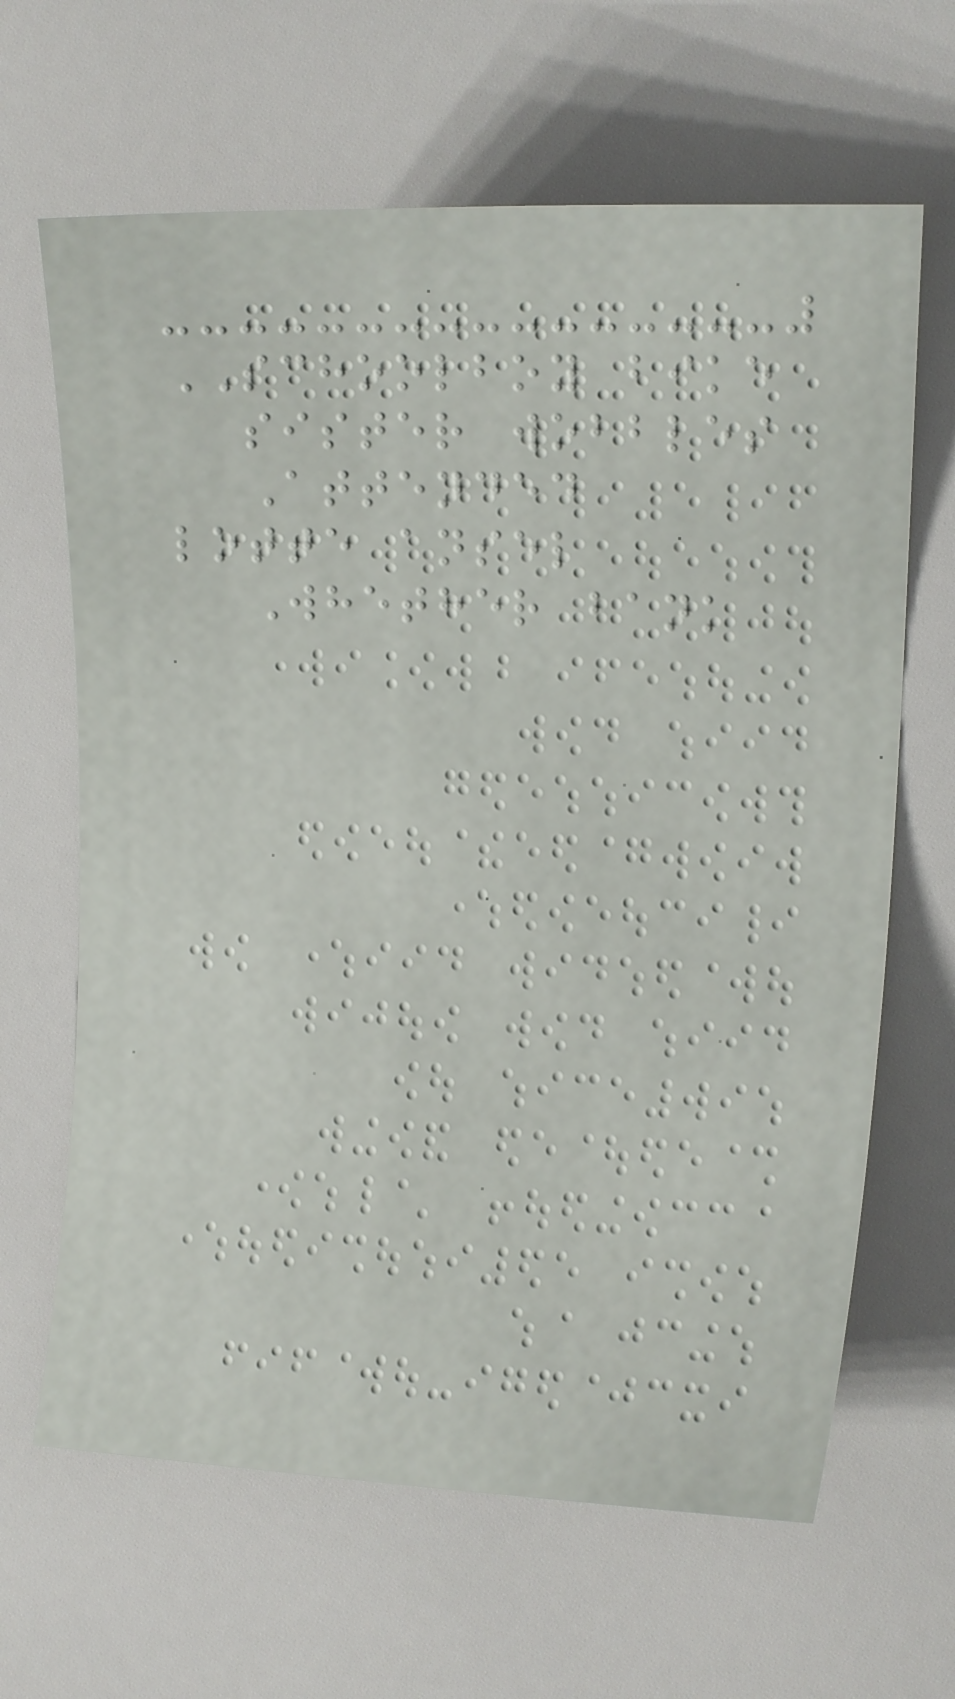SCHOOLBOY bike
sister wobbles
Attended
lotte ansel
Whether bank
